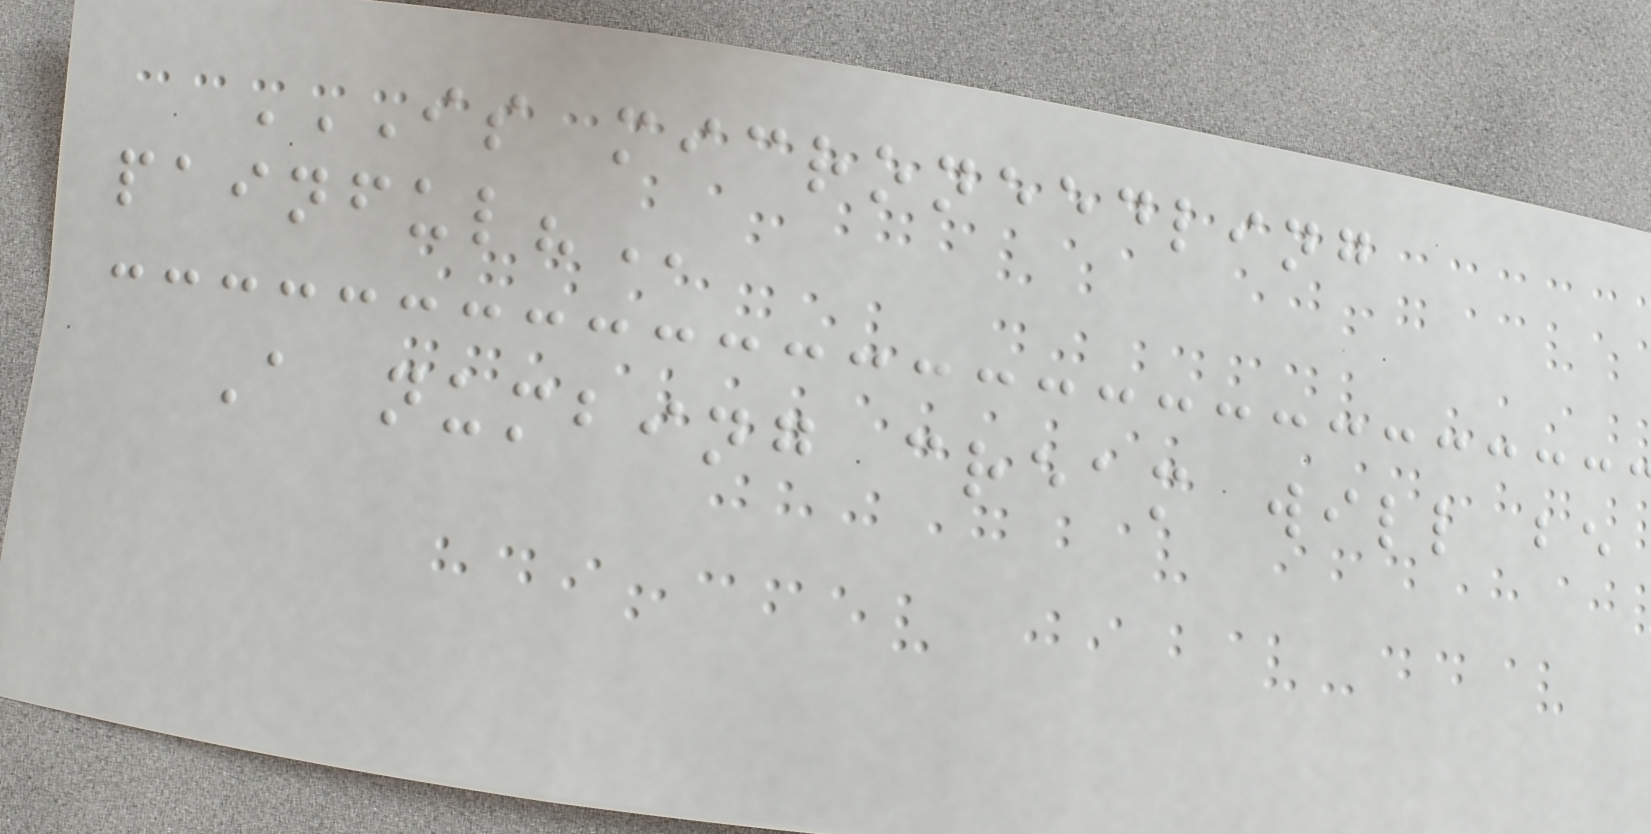IS MICRONEEDLING
PAINFUL?
A numbing cream will be
